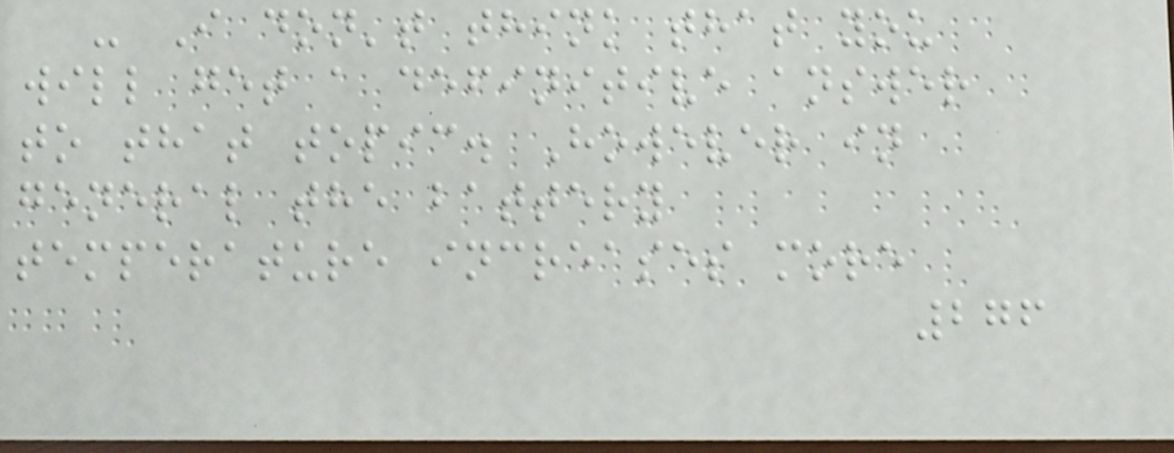- I don't think that you
will get a definitive answer
to that topic. However in
general the battery
temperature increases more
276
